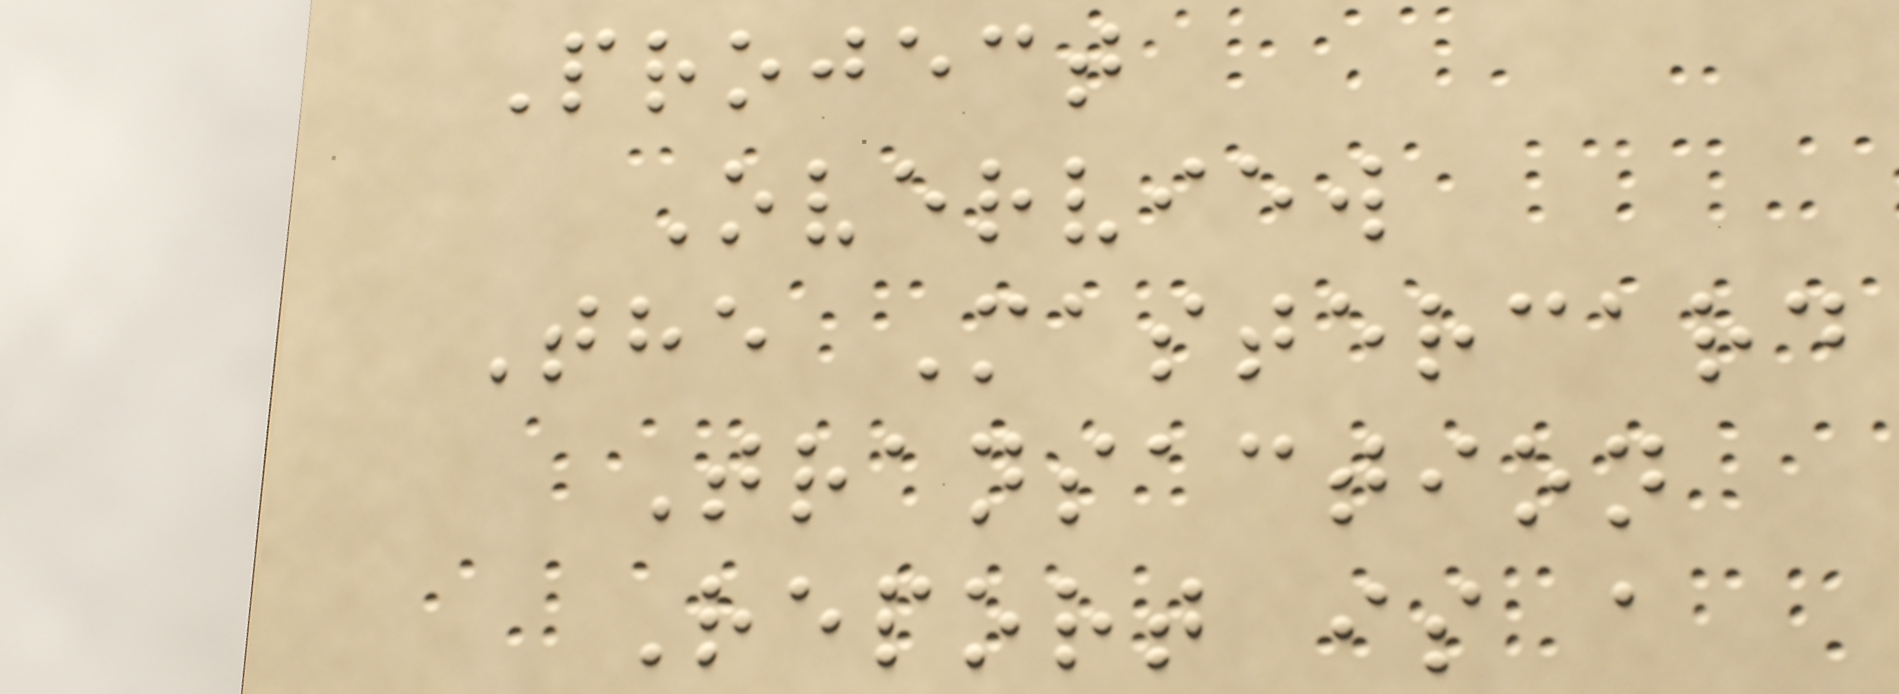Project
Overview
The Mastercard
Transaction
Report is a
